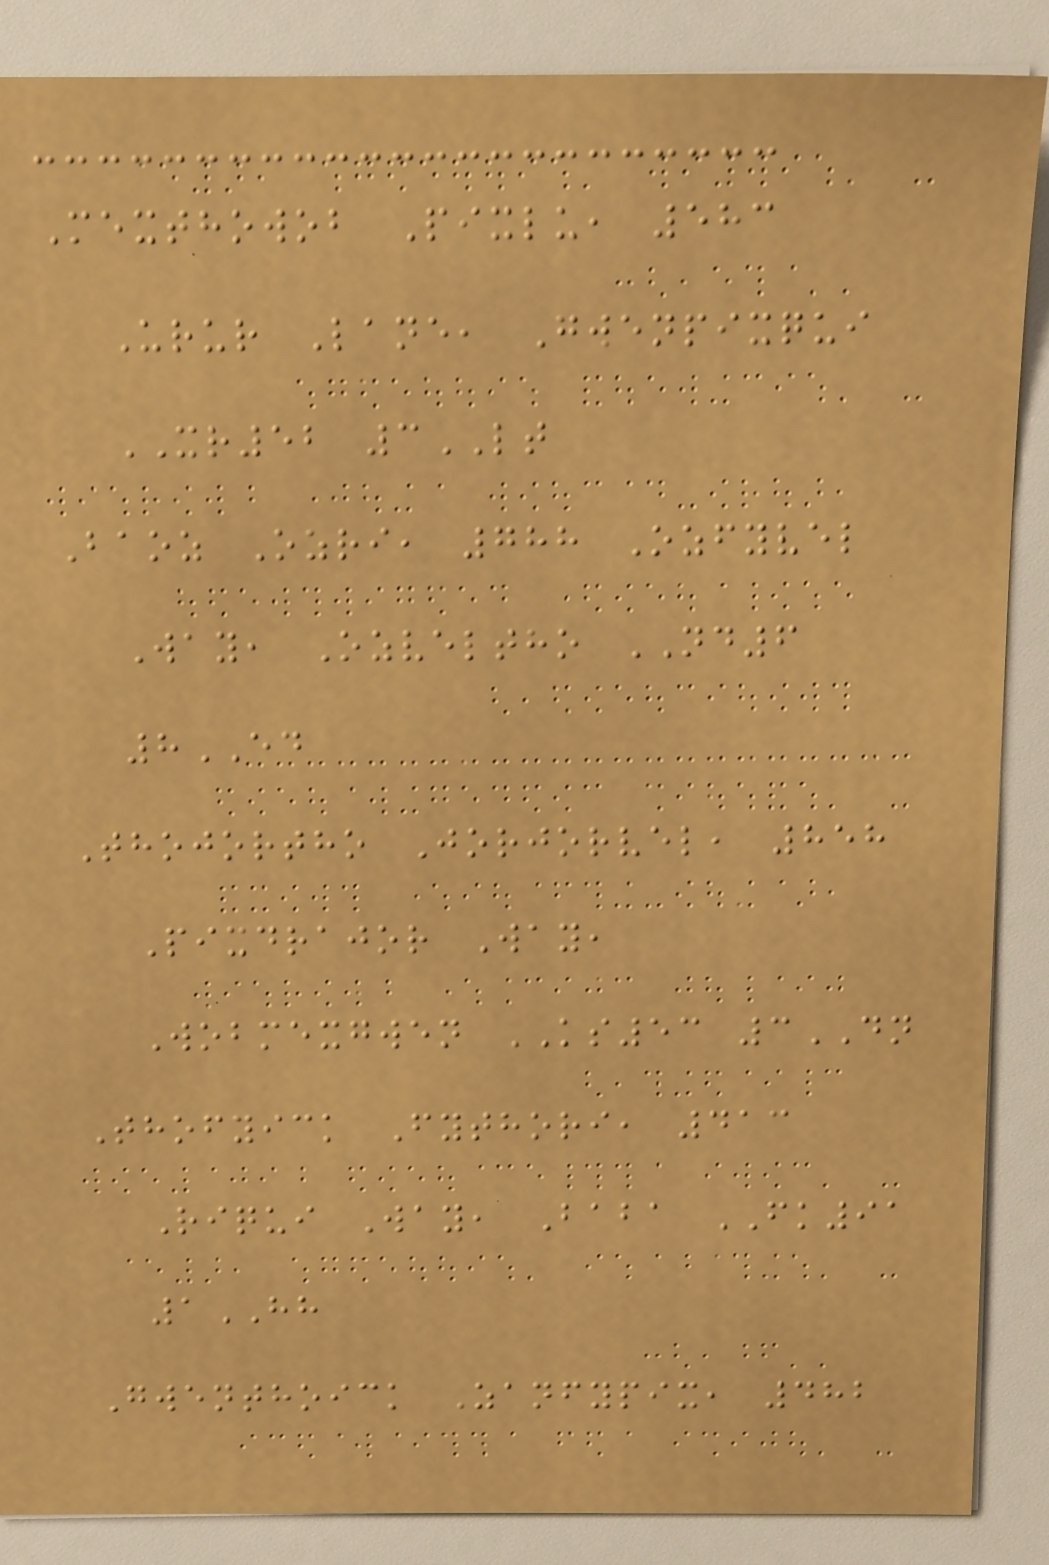Mexthowob Pixlu, 583
Urur Lane, Gwenpixqui
XR52 3LT
Baoz Ozri, 788 Ozfyvel
Way, Ozveltho ND6
8ED
Thojortho Jorjorvel, 858
Pixdrajor Way,
Wobmexgwen KS53 3DN
Thofyick Fythori, 413
Riqui Way, Baba FK91
1HH
Gwenthoick Zanfypix, 482
